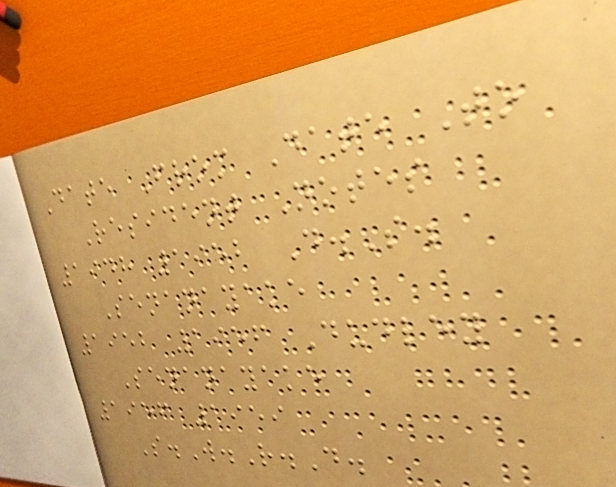Date From Date To
Resident Notes
1948 1952 D.S.
Senanayake
1952 1956 Dudley
Senanayake
1956 1959
S.W.R.D.
